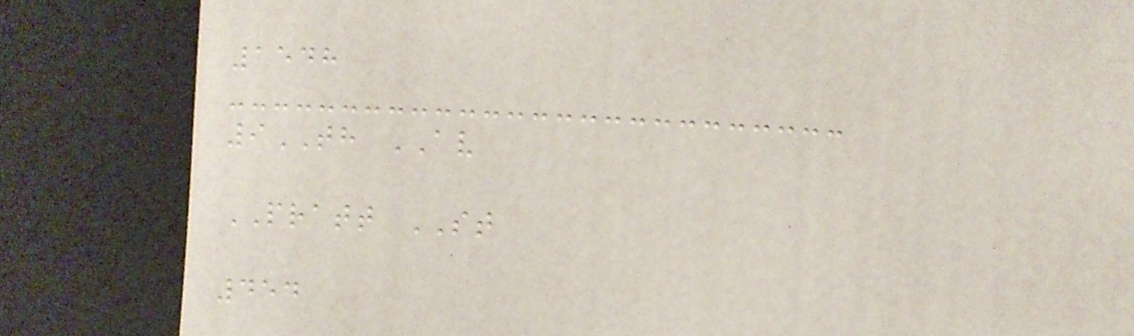1548
9TH AV
PRATT ST
454
